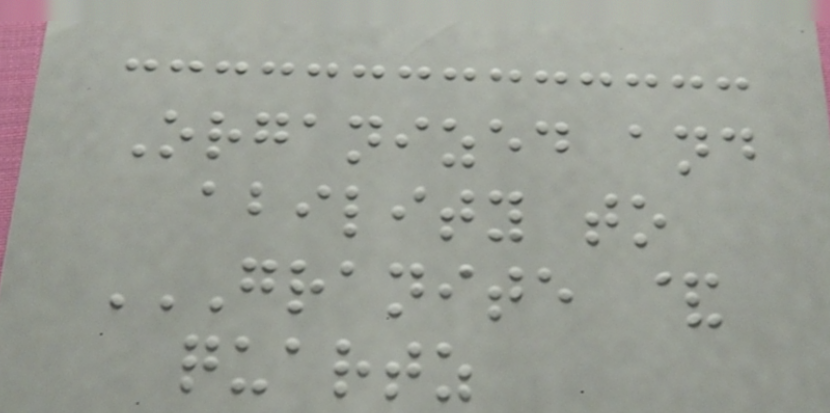Organized and
ability to
GRANITE &
QUARTZ
